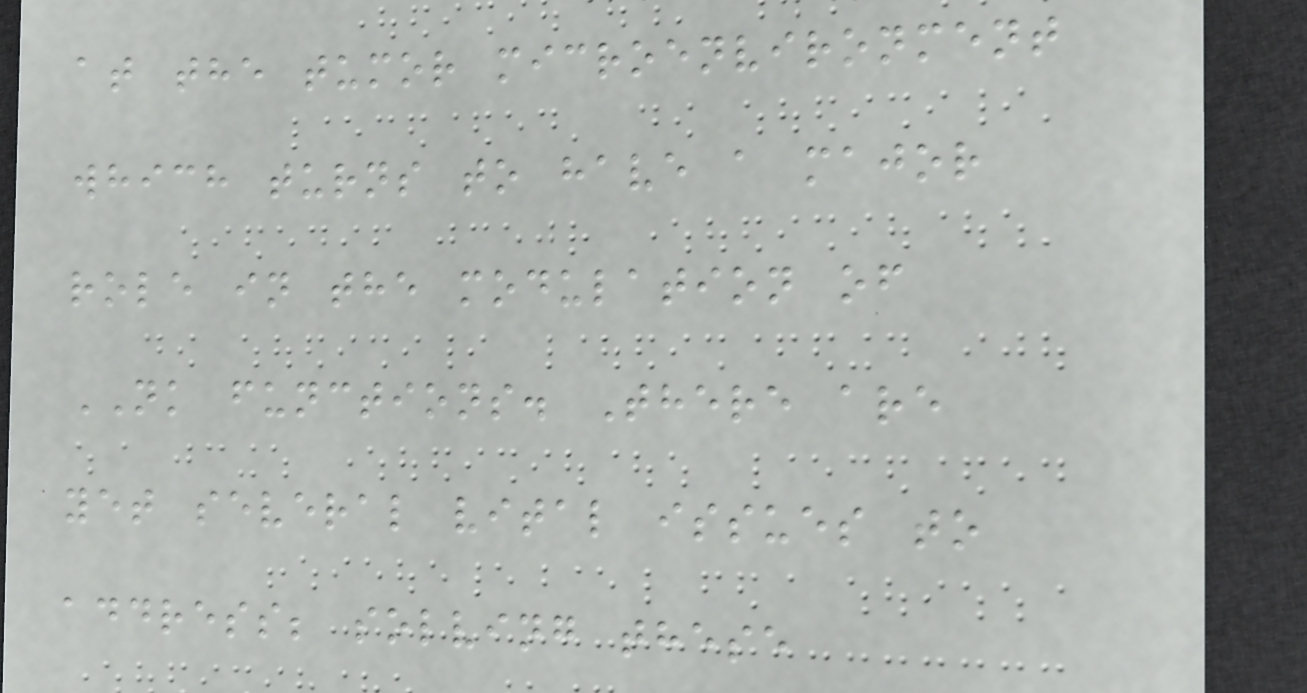at the tumor microenvironment
which turns to have a major
role in the modulation of
NK functions. There are
yet several vital issues to
address; solving these
